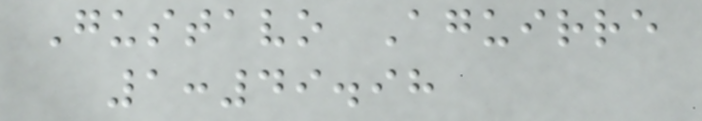Gustavo Aguirre
1:49.98
